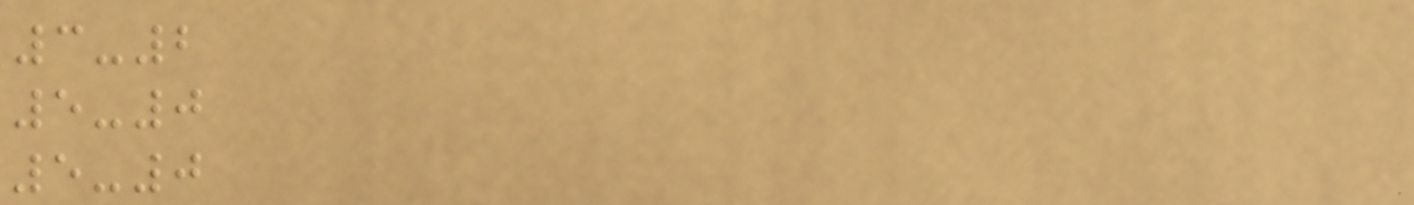3-2
5-0
5-0
